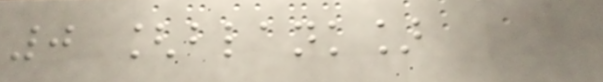0 [blank]
